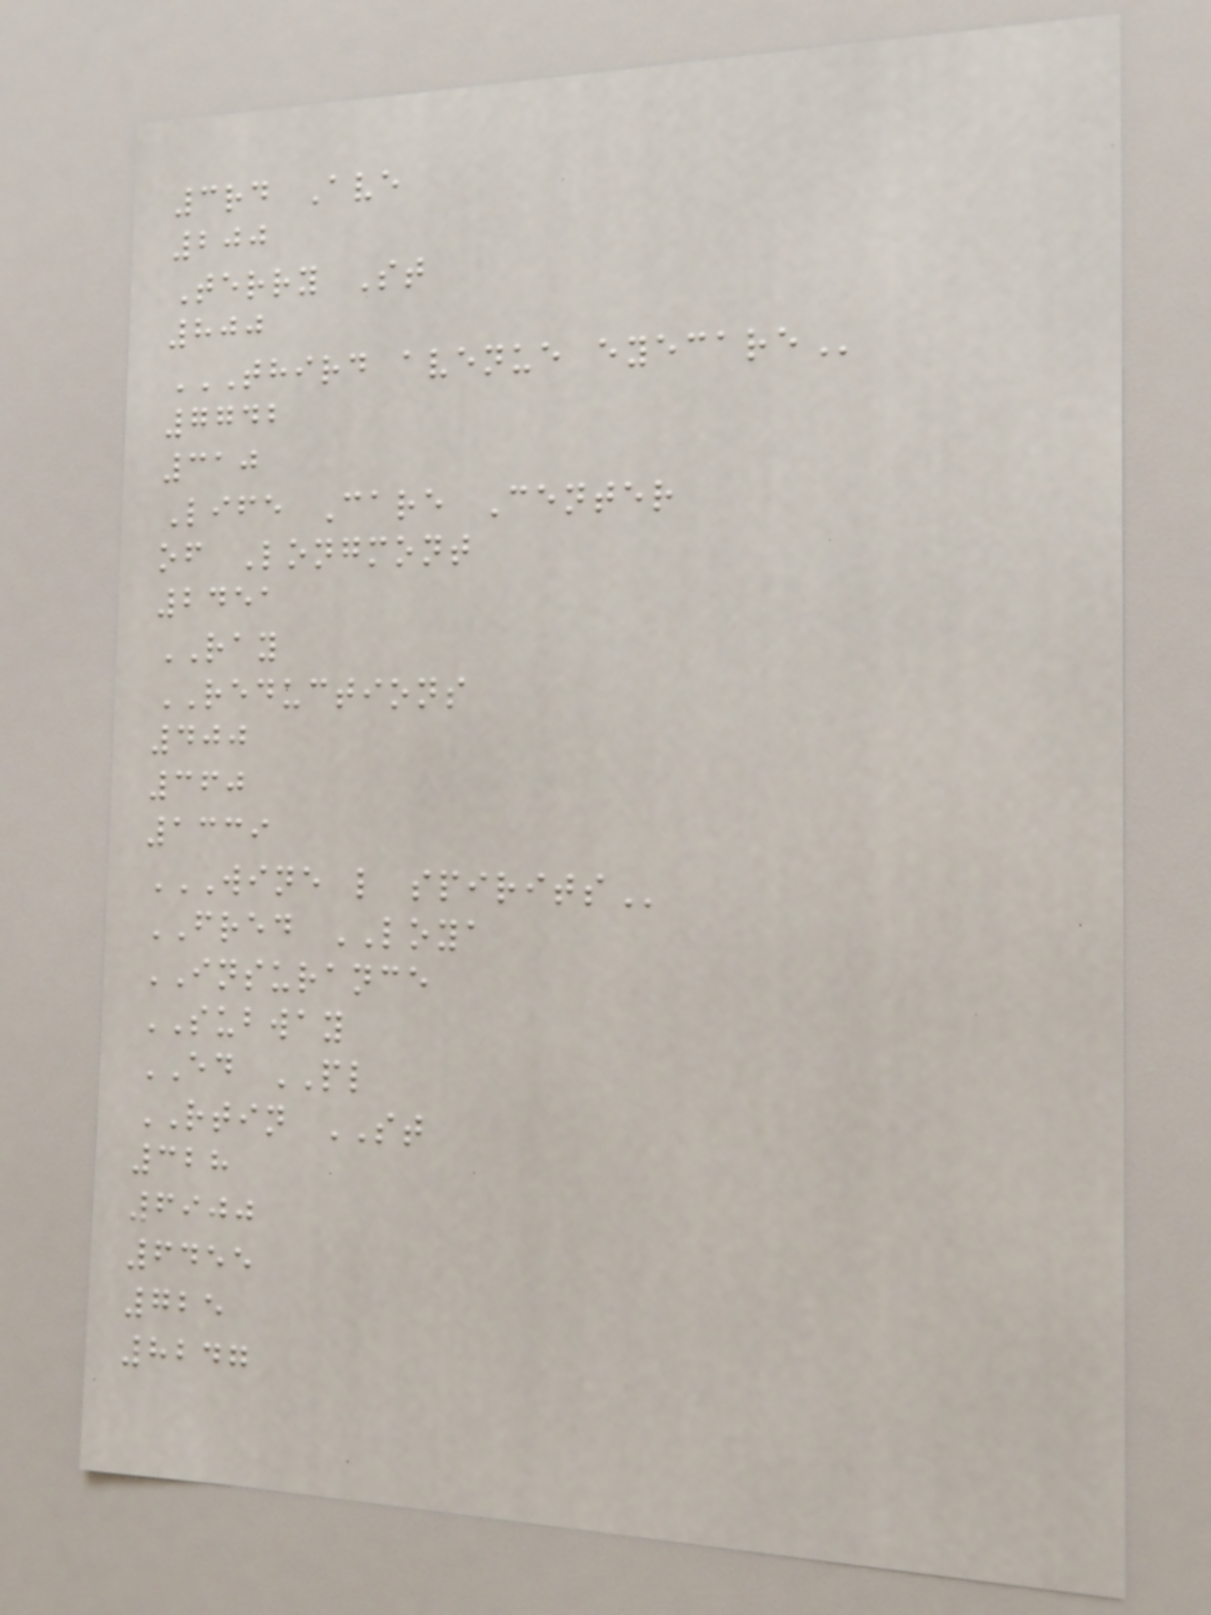3rd Ave
200
Terry St
800
THIRD AVENUE EYECARE
7742
310
Life Care Center
of Longmont
2451
RAY
REDUCTIONS
400
360
1339
WINE L SPIRITS
FRED LOYA
INSURANCE
SUBWAY
ED PL
RTIN ST
328
6900
6455
725
8247
